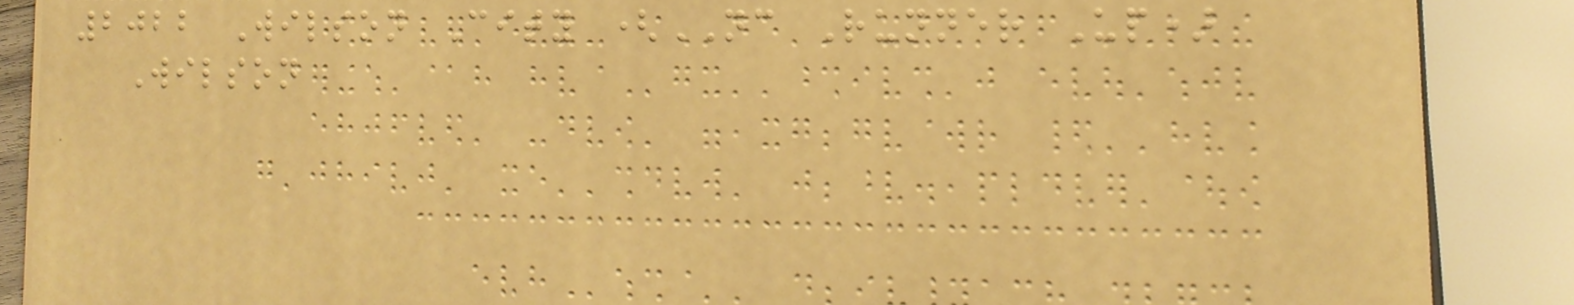2022 Wilson City (NC Runner Up)
Wilson
